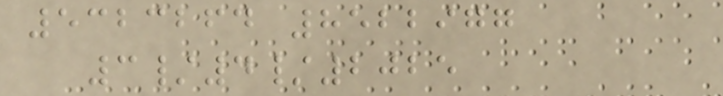5323264 8522977
3/4/2025
